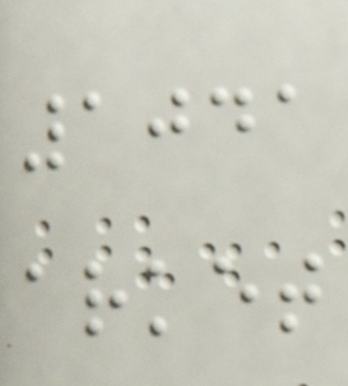1041
arket
